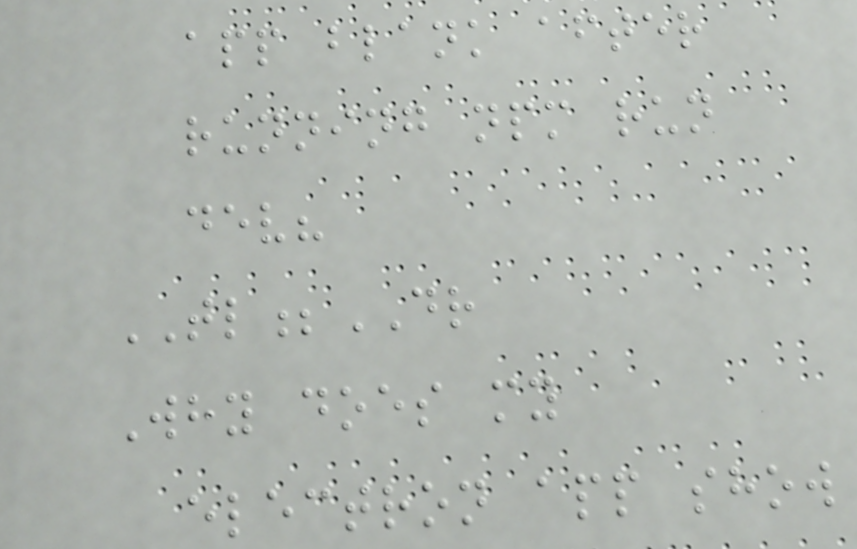app blank after
running npm run
dev?
TL;DR
Why does my
electron app show
